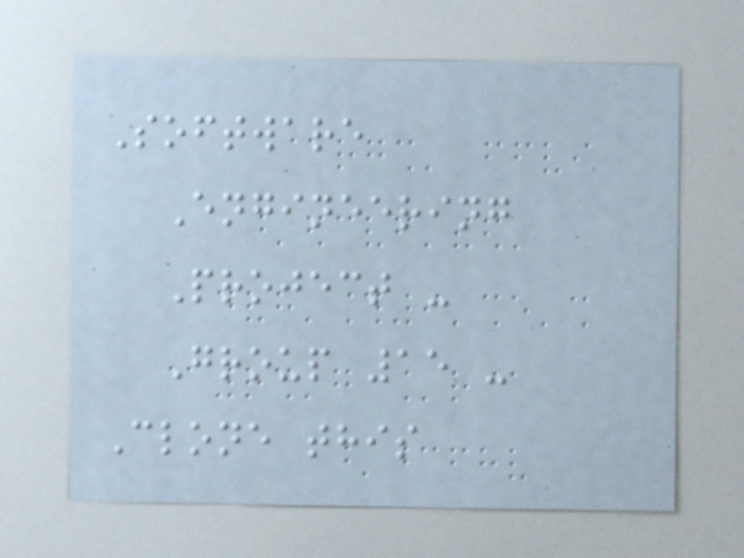Software
Engineering
Project -
Group 15 -
Clone this
